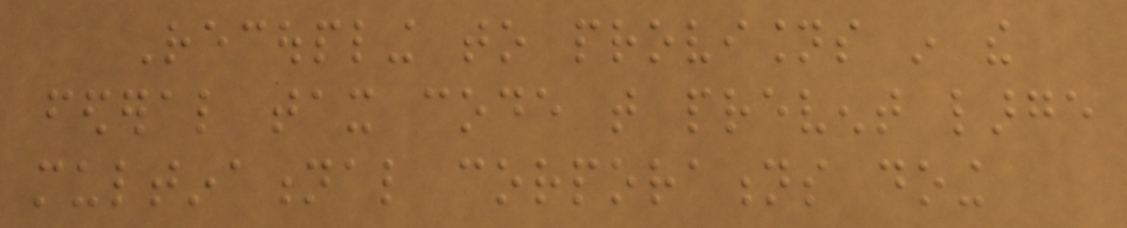Recoupling to provisions in the
federal tax code that prevent large
multinational corporations doing
